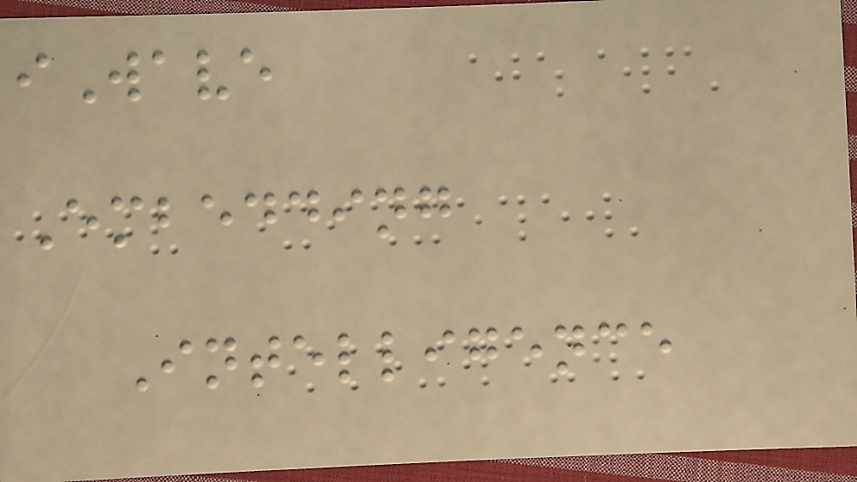iWave
Embedding
Intelligence
